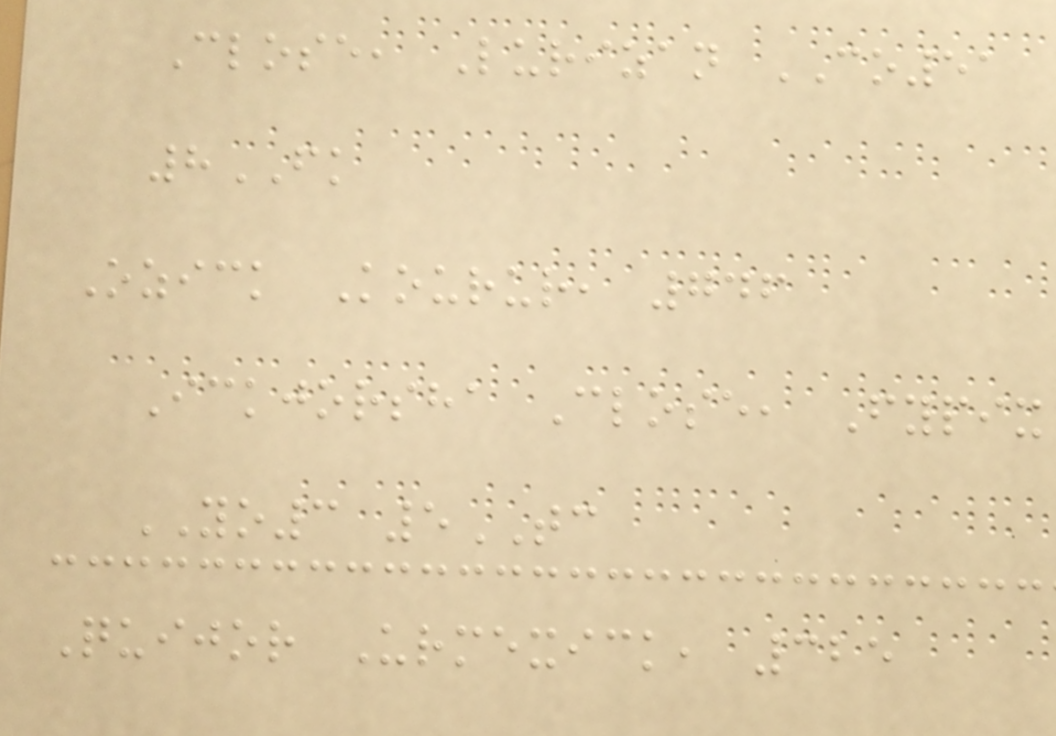Close, Lurizan CO51
8FK
Ozick Kourur, 746
Ickjorsha Close, Fypix
YO3 5TC
Quijor Urmexick, 325
